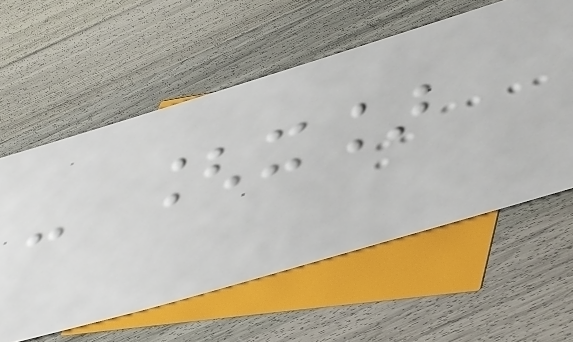- [x]
